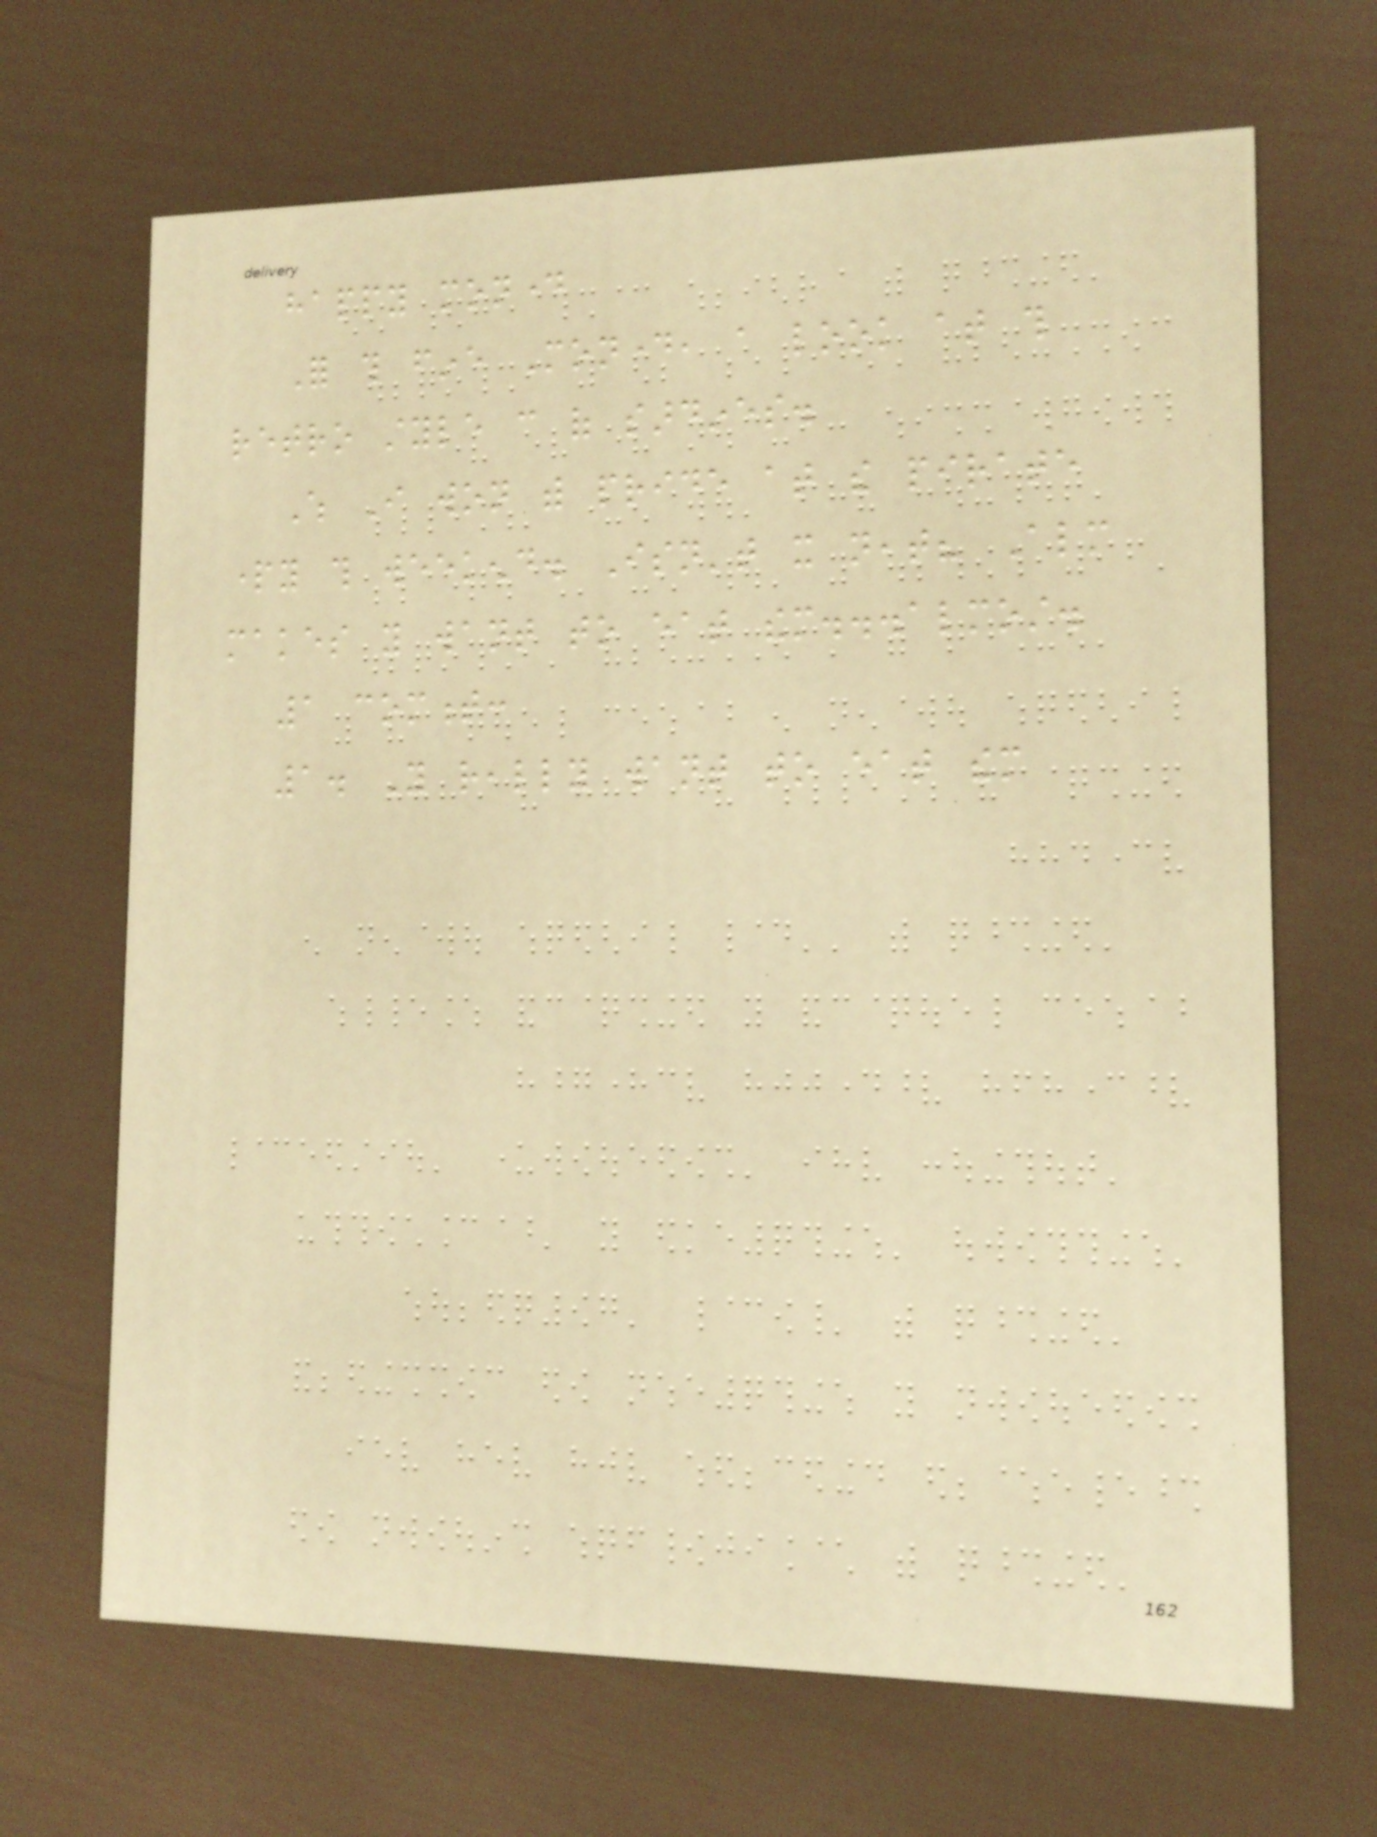happy monday
For this fine Monday, a look at this
retro style can of sardines.
Which I won with pride at the pirate
party this weekend. Isn't it neat? Almost
makes you want to eat them...almost.
1 comment:
1. You really want to eat them
